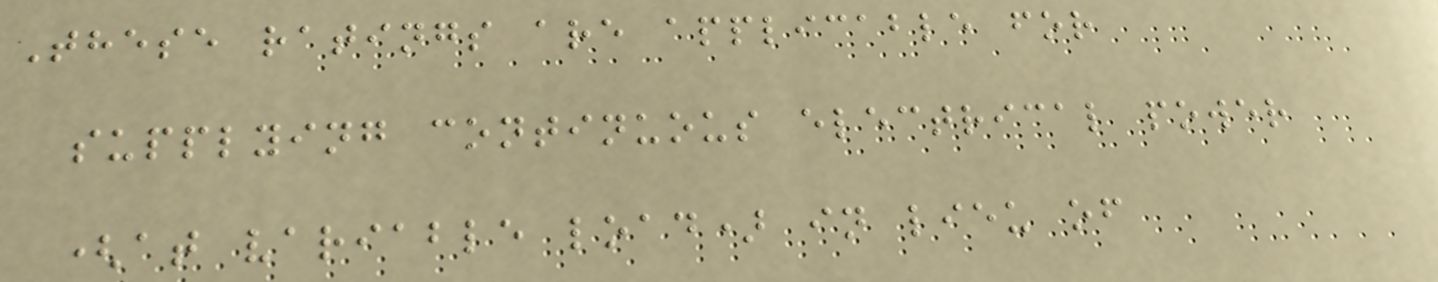These ratings are applicable for
supplying continuous electrical power
(at variable load) in lieu of
